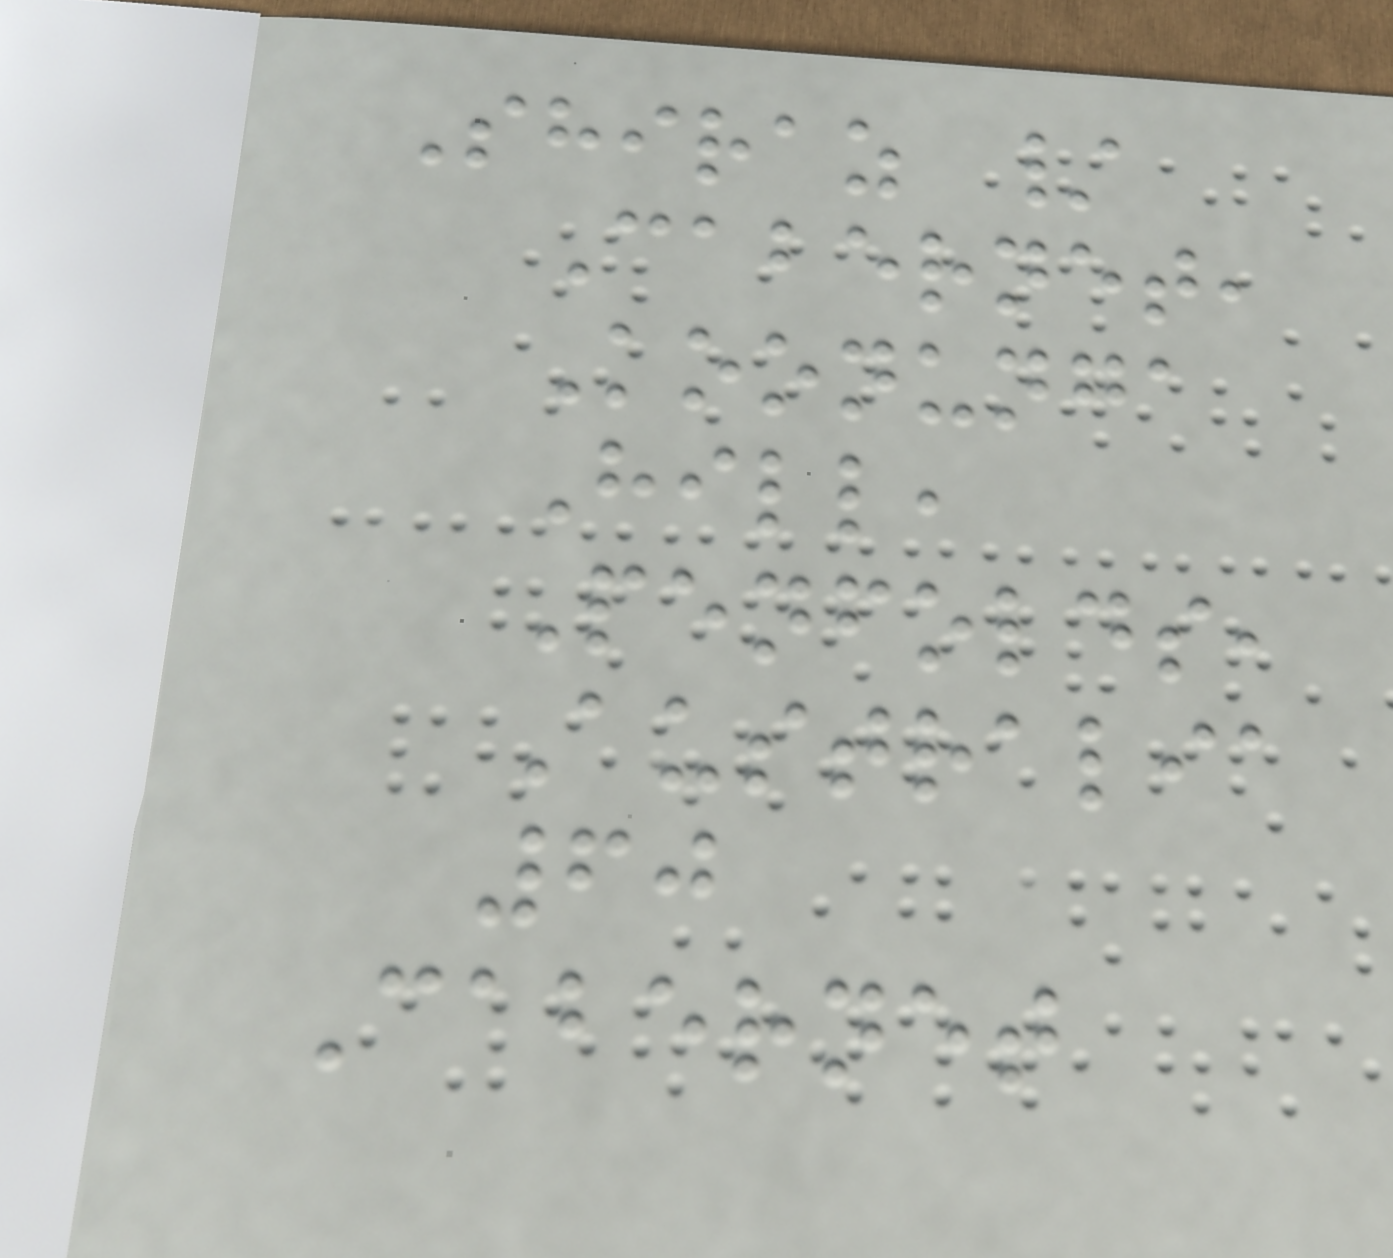Shiraz /
Cabernet,
Koonunga
Hill,
Penfolds,
Australia
60
Cabernet
